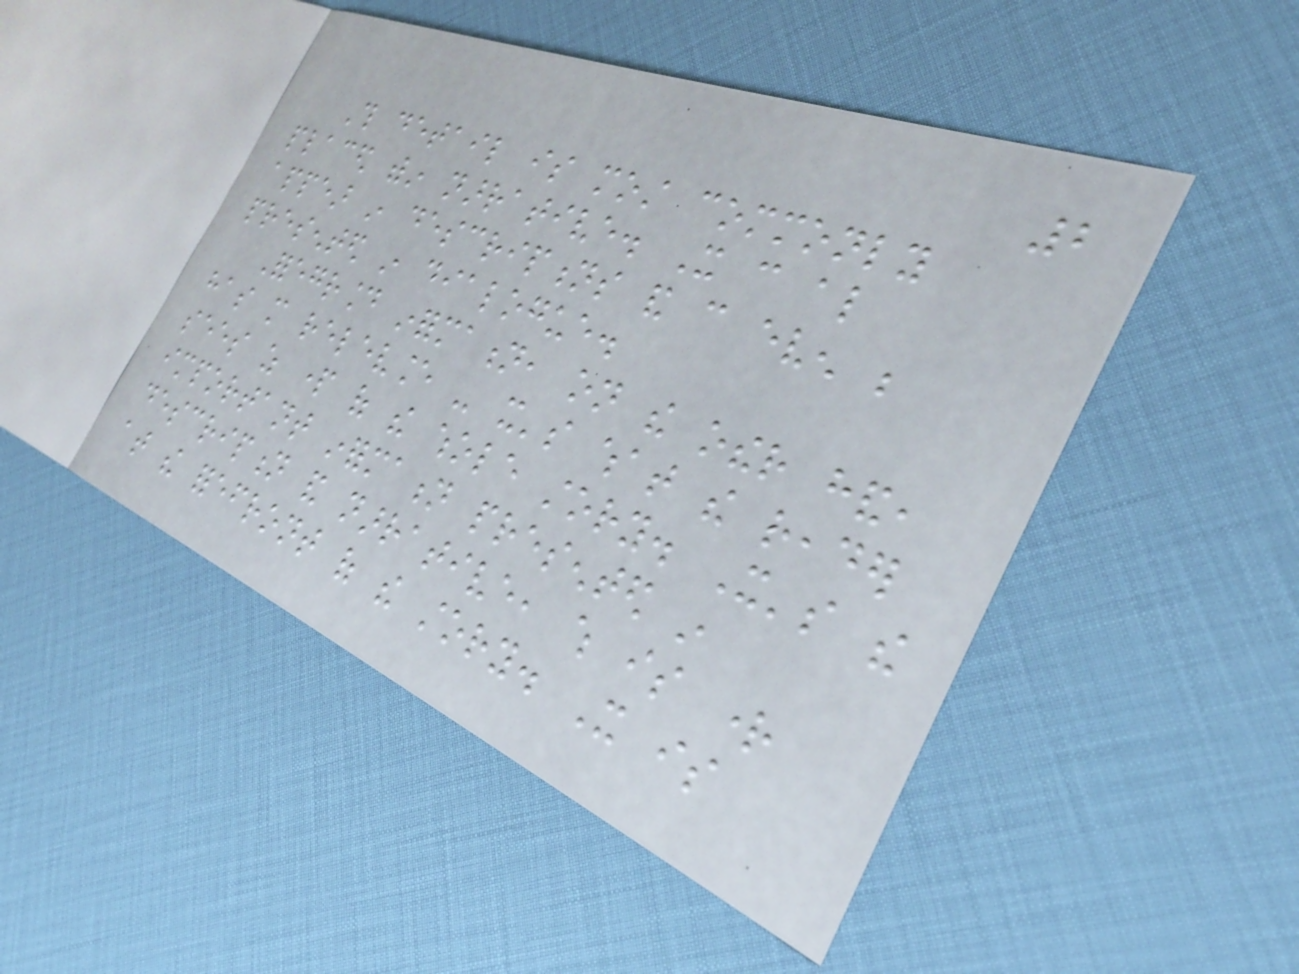2
This detail is most commonly
placed within narrative. It can also
appear in descriptions and can even be
presented in dialogue.
Foreground information, on the other hand,
has more relevance - it's what the reader
sees as part of the whole story. It's the
important information presented in
description and narrative, which is right
at the forefront of the story. It is
